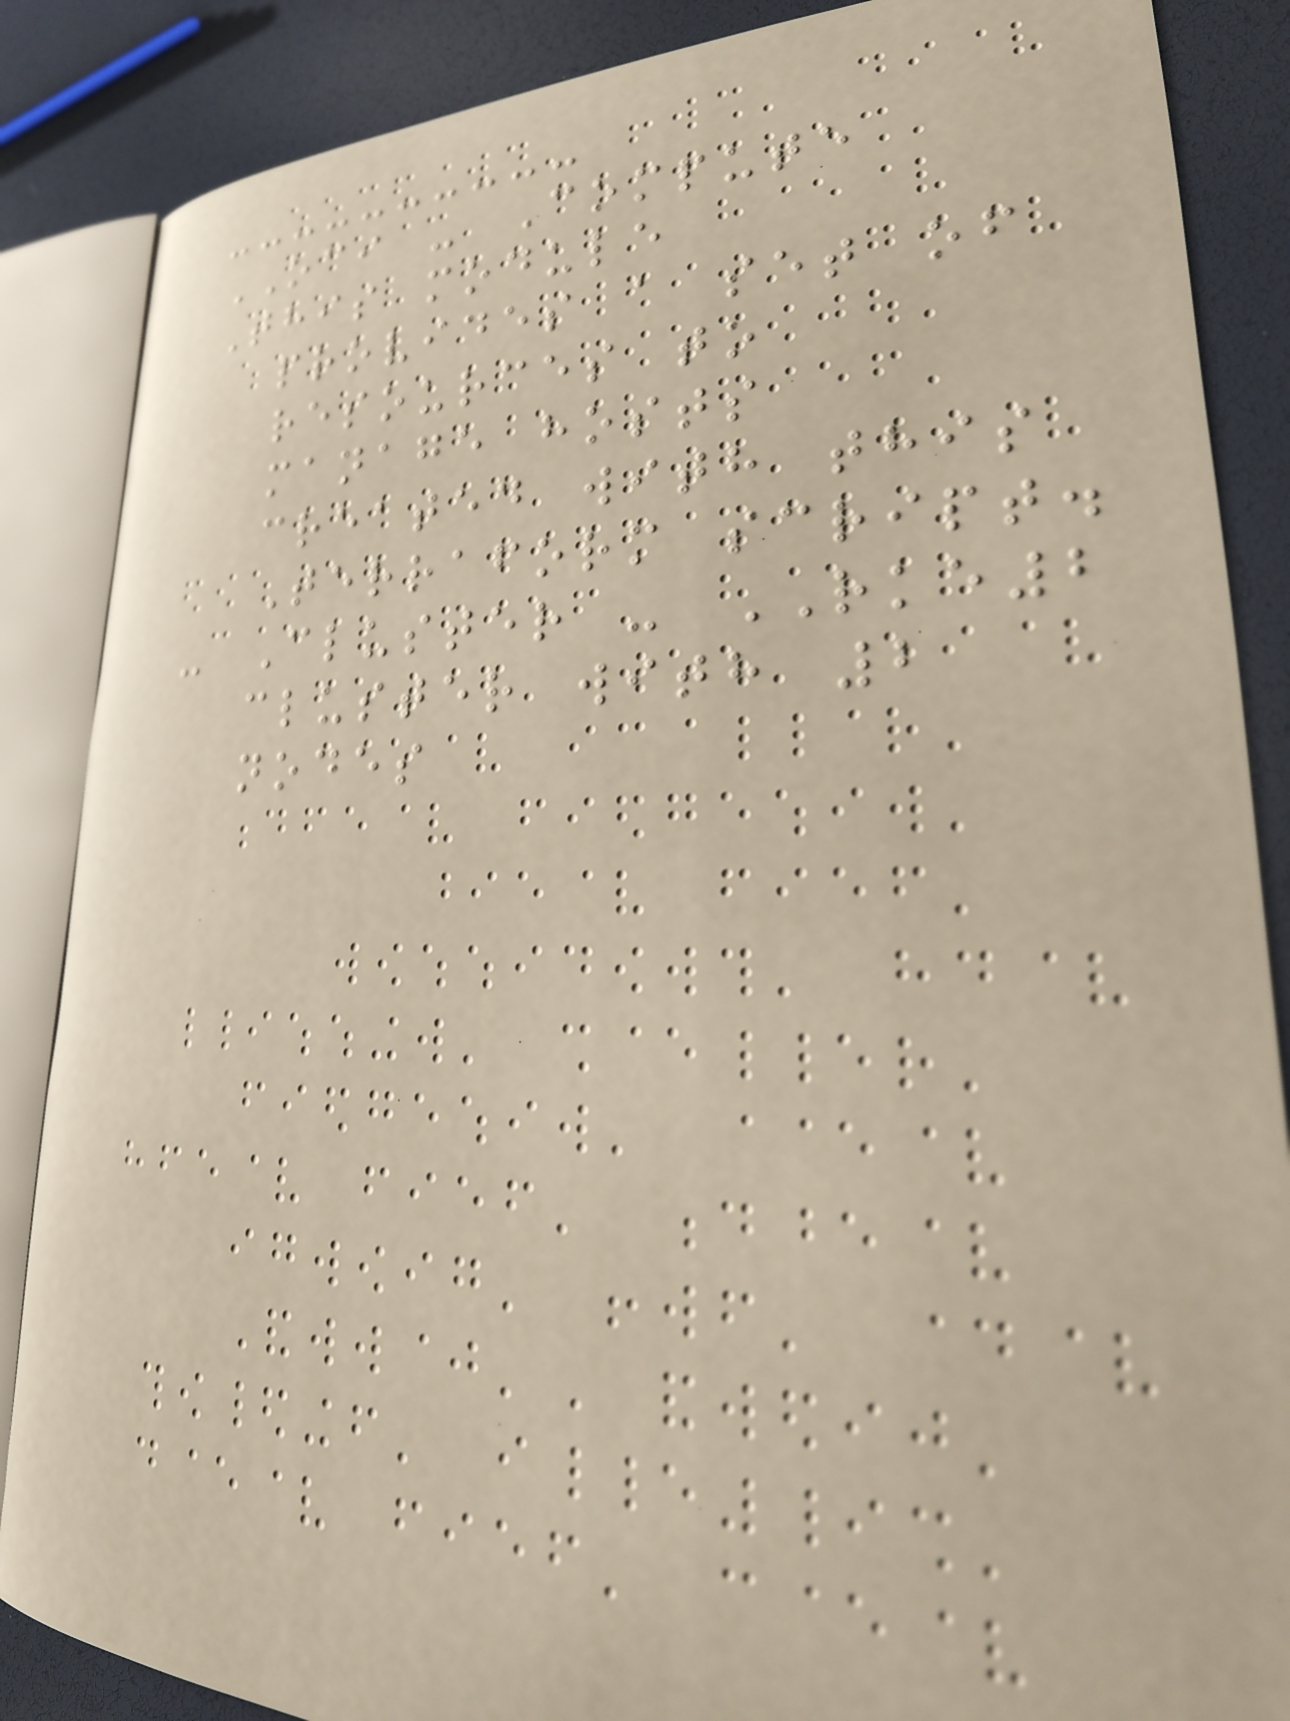OCI - Compute
This module
provides a set of
resources to
manage hosts
created with this
Terraform script.
- Cluster - RKE2
cluster with 2
nodes
